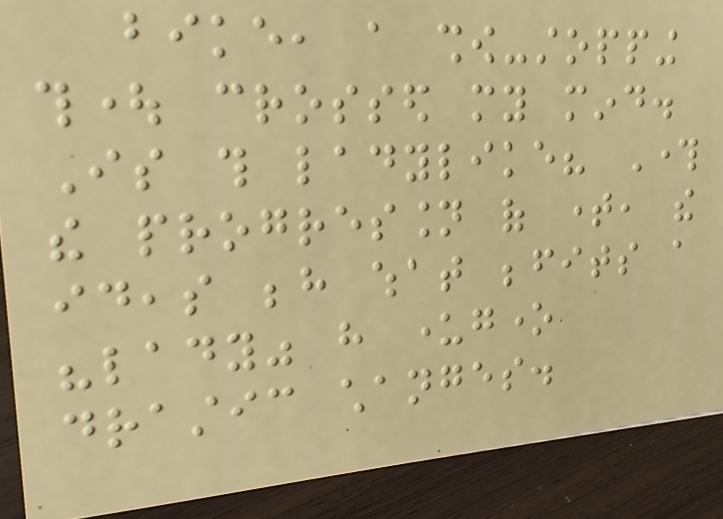bike, a show-stopping
thought crossed my mind.
Is this ladylike? Through
the progression of time, the
ideas behind what befits a
"lady" have undergone
drastic changes.
